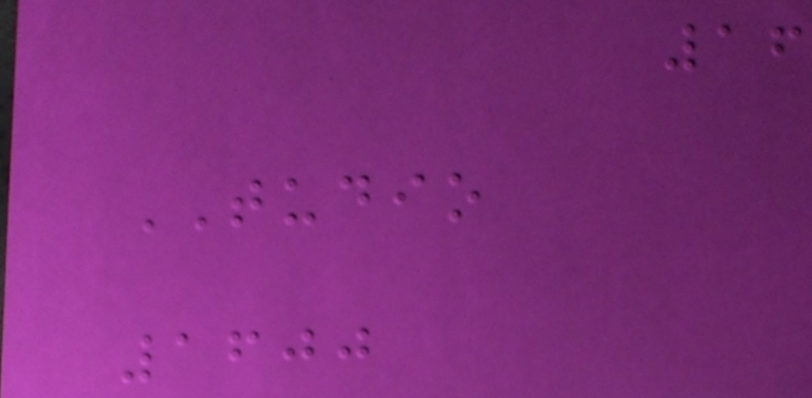16
TUDIO
1600
